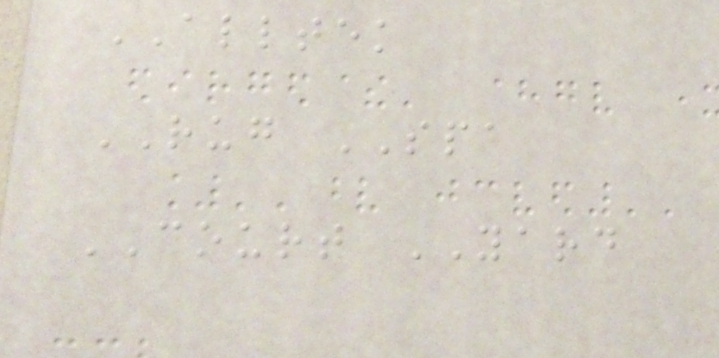ALLTEK
RUG SPA
COURT YARD
